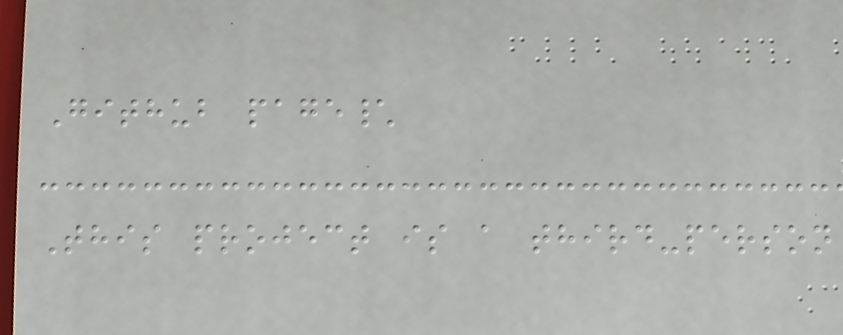Github page\
This project is a third-person
